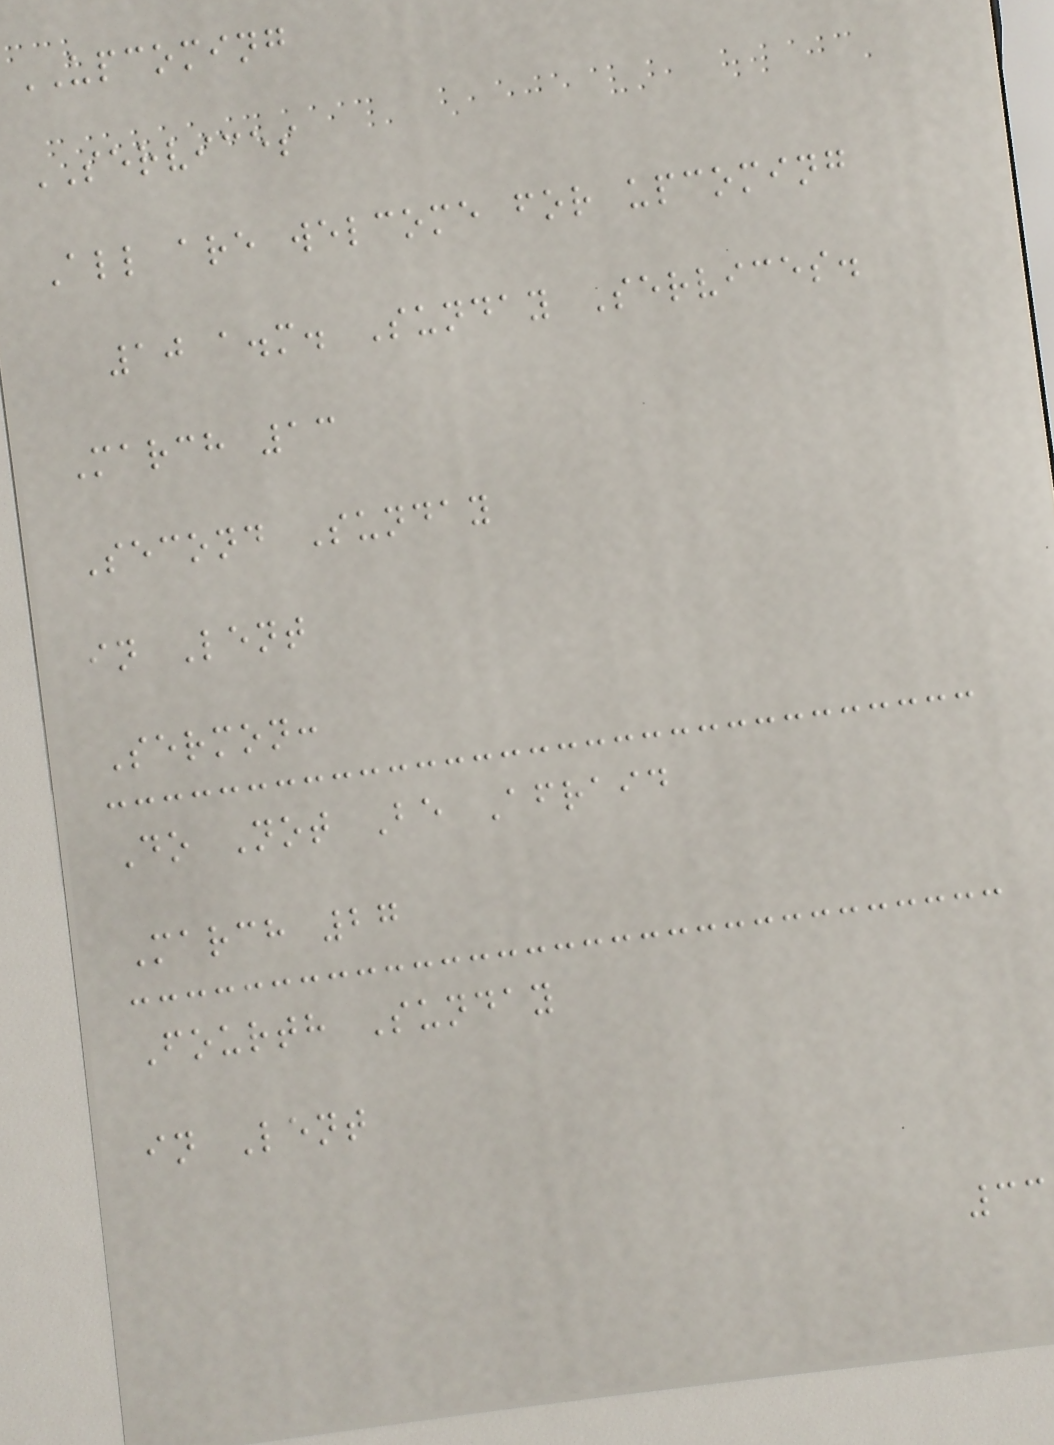UPCOMING
SERVICES
All are welcome for upcoming
10 a.m. Sunday Services.
March 13
Second Sunday
in Lent
Sermon:
Do Not Be Afraid
March 27
Fourth Sunday
in Lent
33
